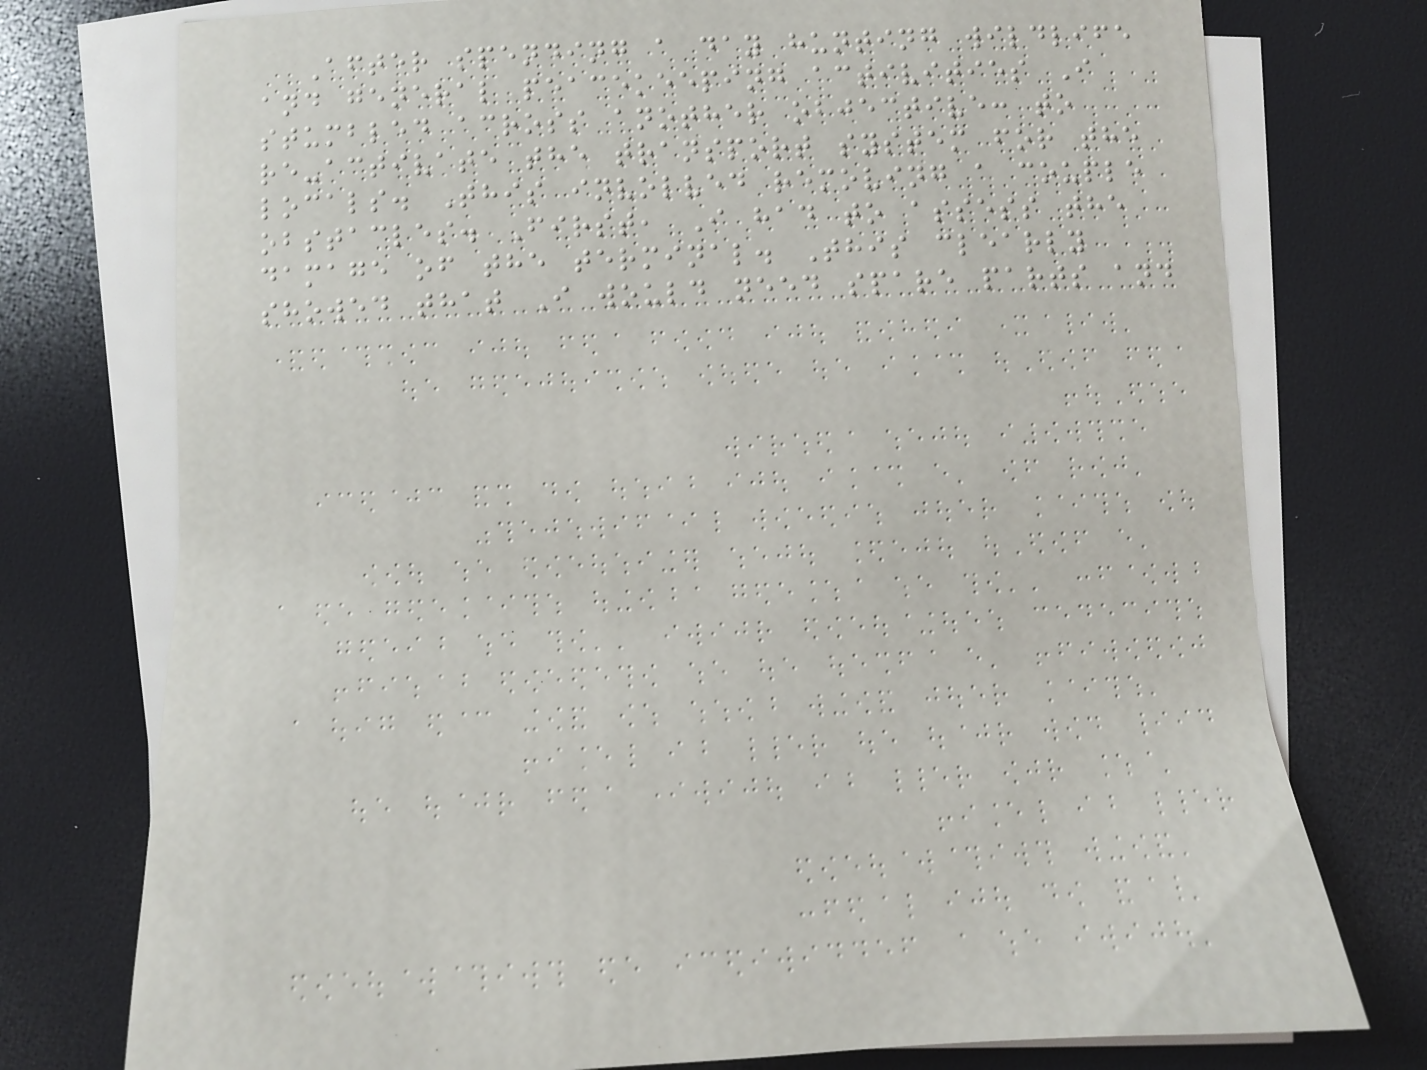After spending a day hunting wildlife
and general peacekeeping activities I
stumbled across another objective: to
re-activate the transport system for the
locals. This involved removing a couple
obstacles. First, I had to assess the
damage of the terminal. This clearly
showed that I would need spare parts and
